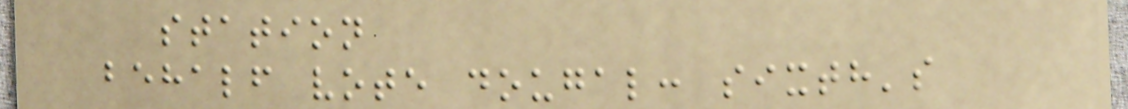station
behalf vote dougal: sixth's
